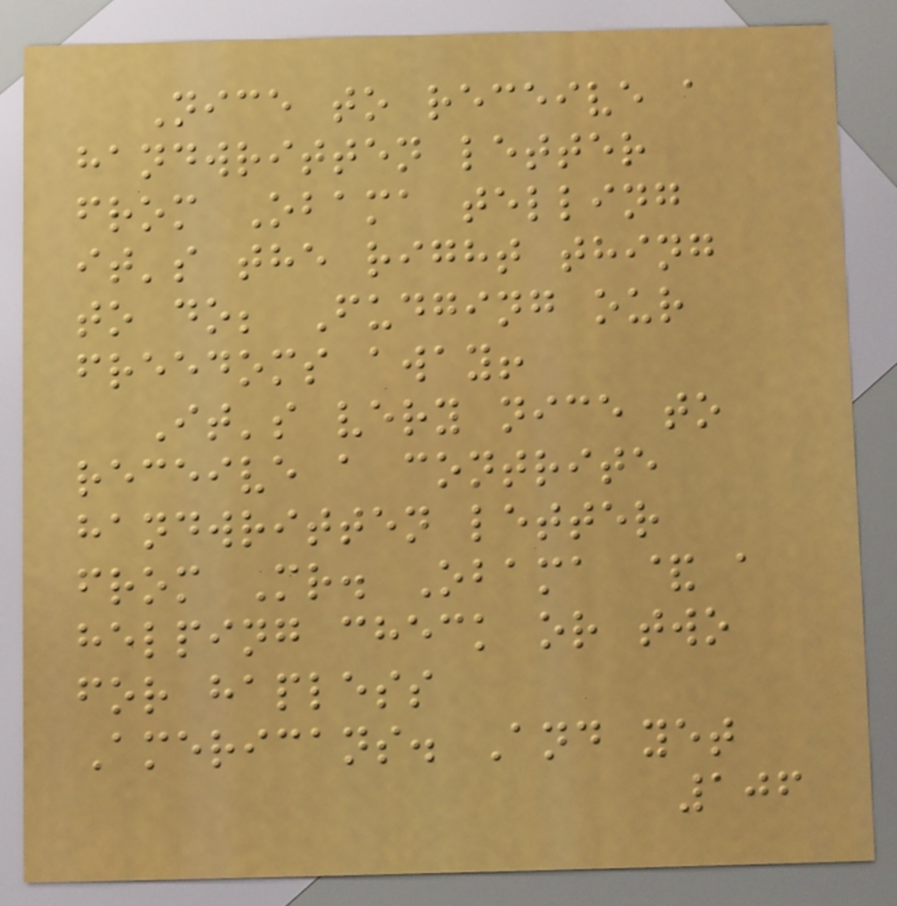Nice to receive a
handwritten letter
from Obama telling
it's the right thing
to do; Fudging our
freedoms away!
It's very nice to
receive a contrite
handwritten letter
from Mr. Obama & a
helping check or two
for hapless
Americans. And yet
106
